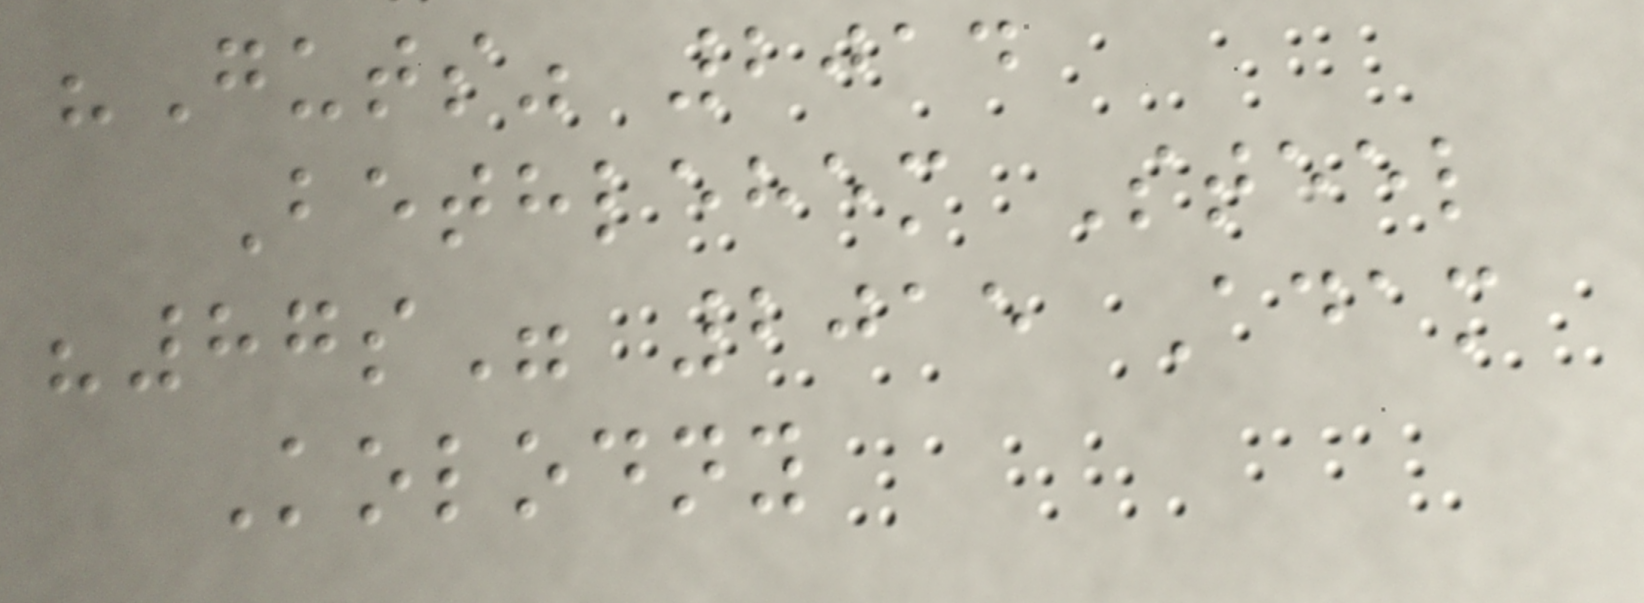"Guts" 2014
Bethlehem Steel
"87s" 2015 Adam
Kolodny
